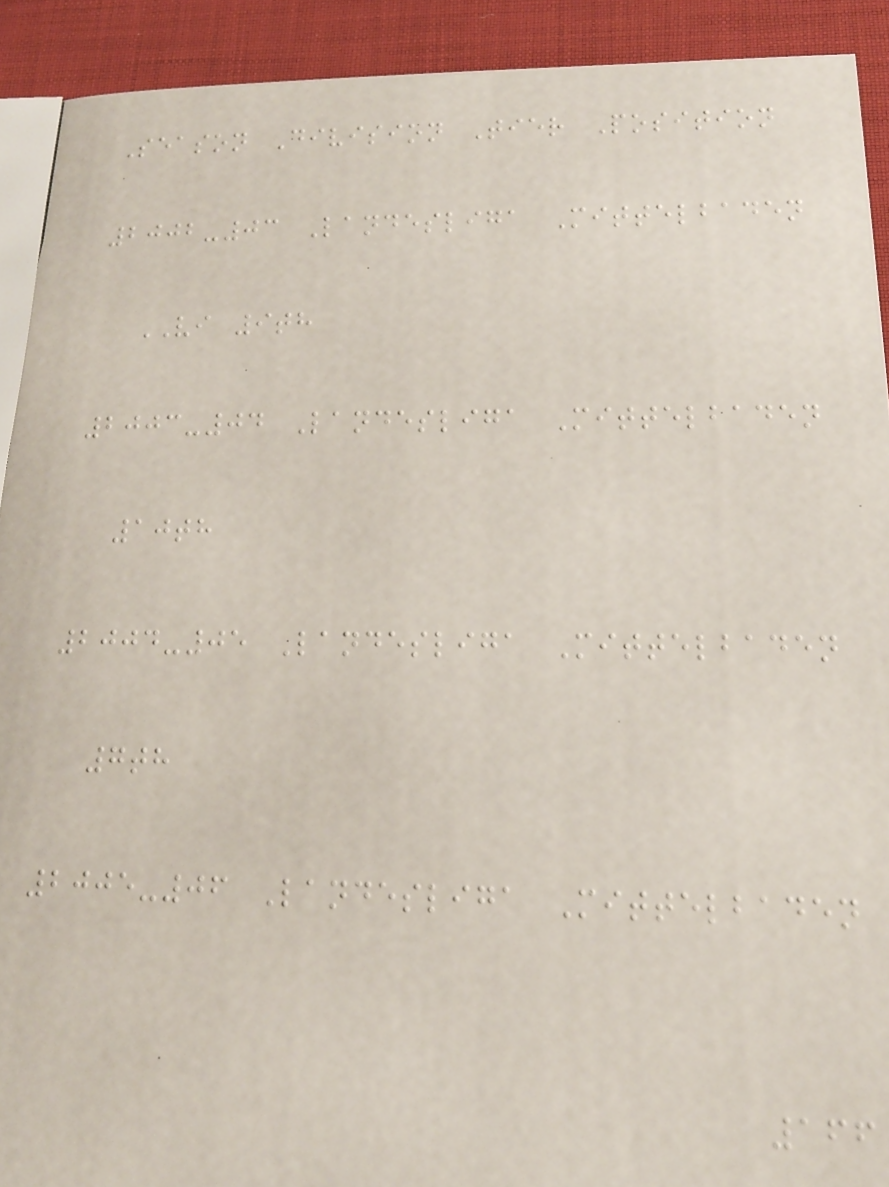Season Division Tier Position
2002-03 Landesliga Mittelbaden
VI 9th
2003-04 Landesliga Mittelbaden
10th
2004-05 Landesliga Mittelbaden
7th
2005-06 Landesliga Mittelbaden
166
